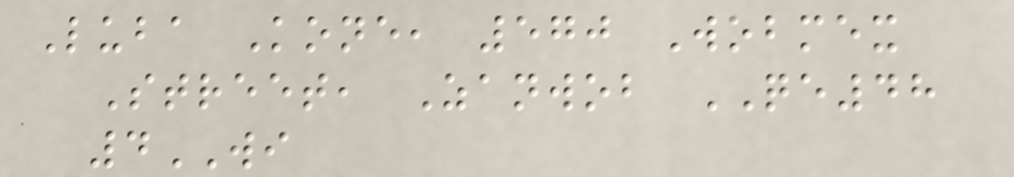Luba Kone, 570 Wobmex
Street, Zanwob QE48
4WI
